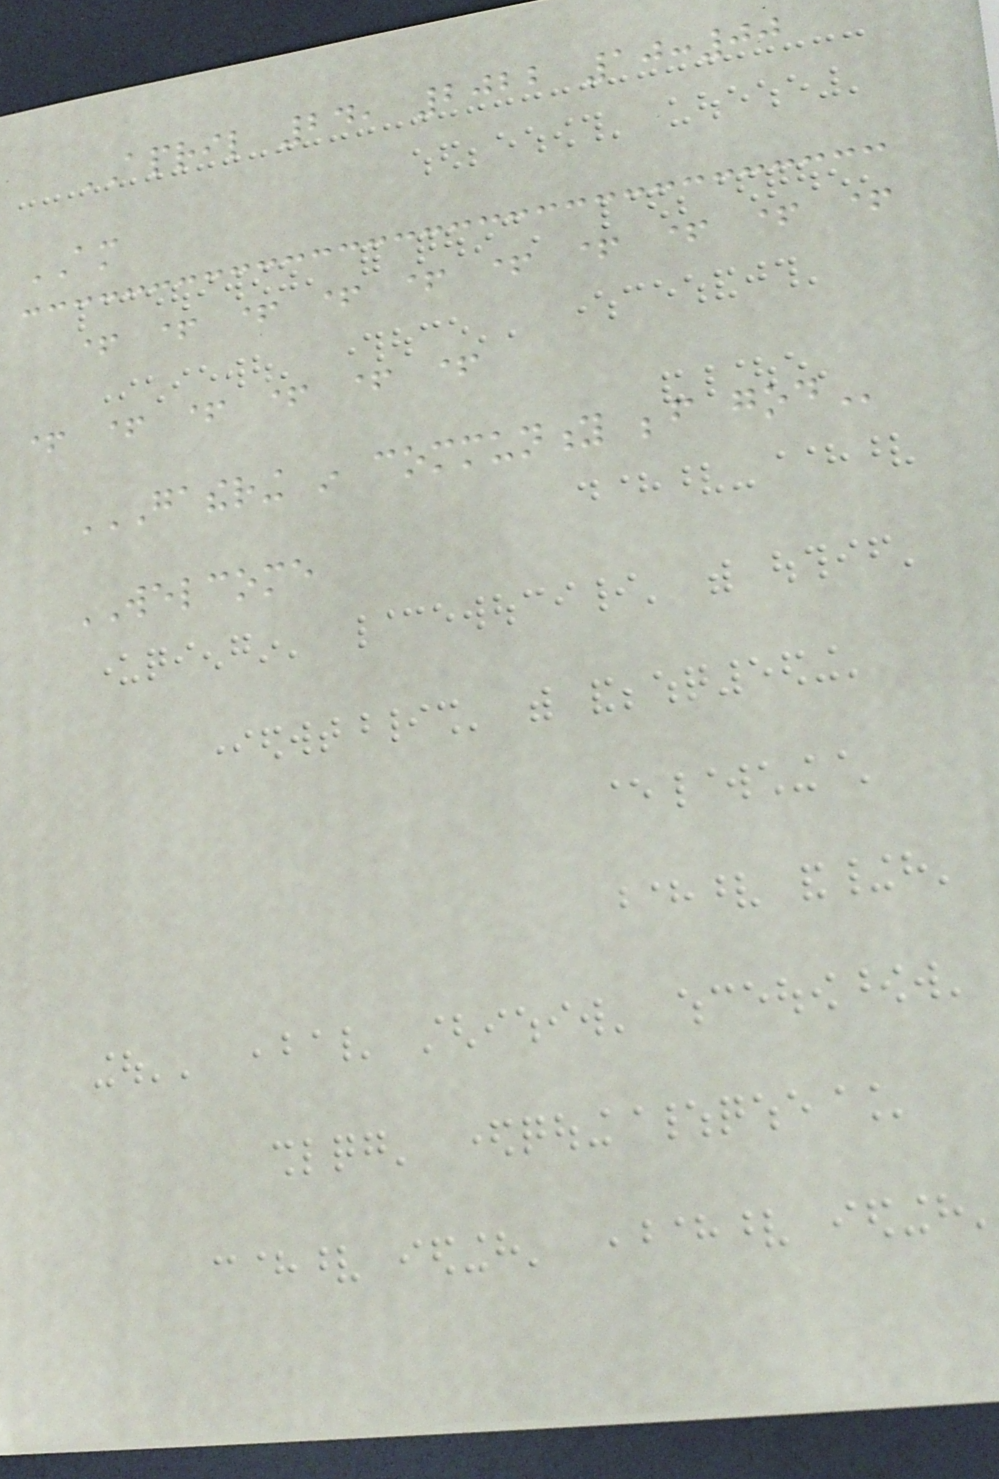APRIL 24, 2022 10:00
AM
+ + + + + + + + + +
+ + + + + +
GATHERING IN COMMUNITY BEFORE GOD
WELCOME
